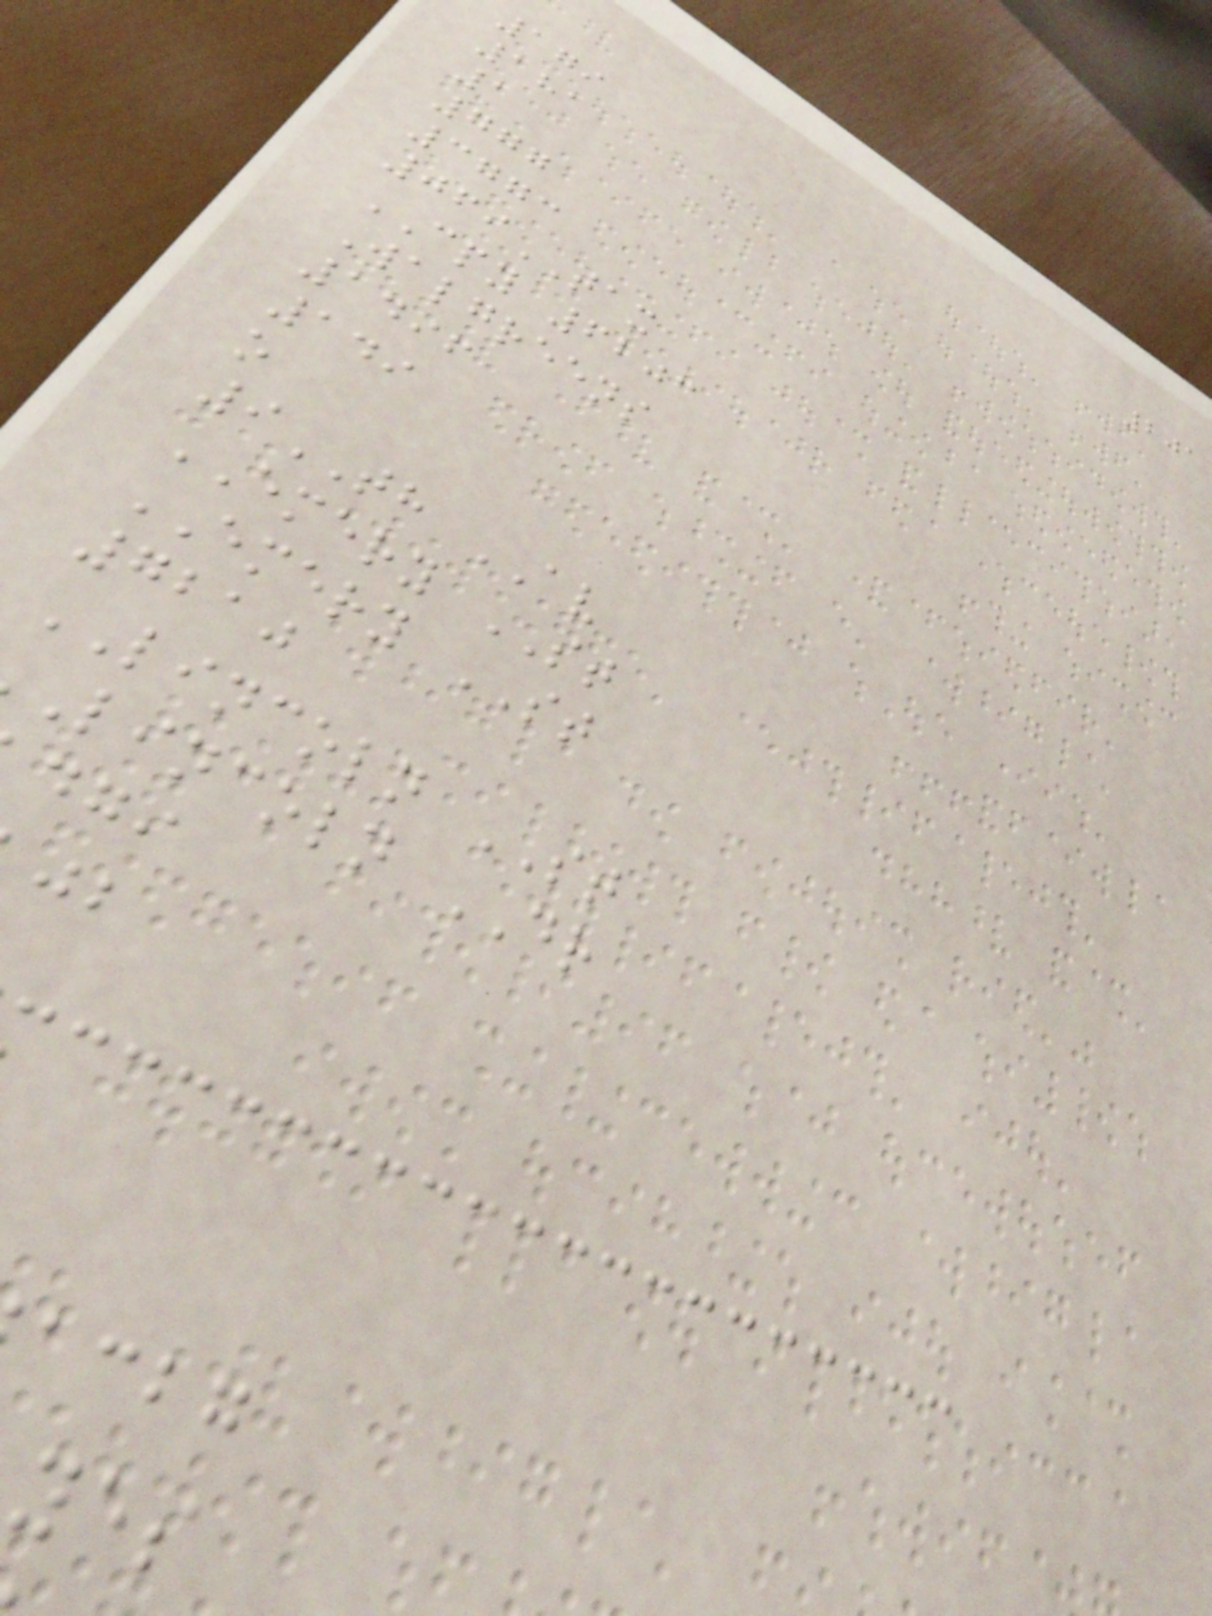201
179
181
1
777
3773
069TAX
CPY 6203
Walgreens
1496
149
o
9TH AV
EMERY ST
EMERY ST
7210
LINCOLN ST
lincoln DR
acbg
